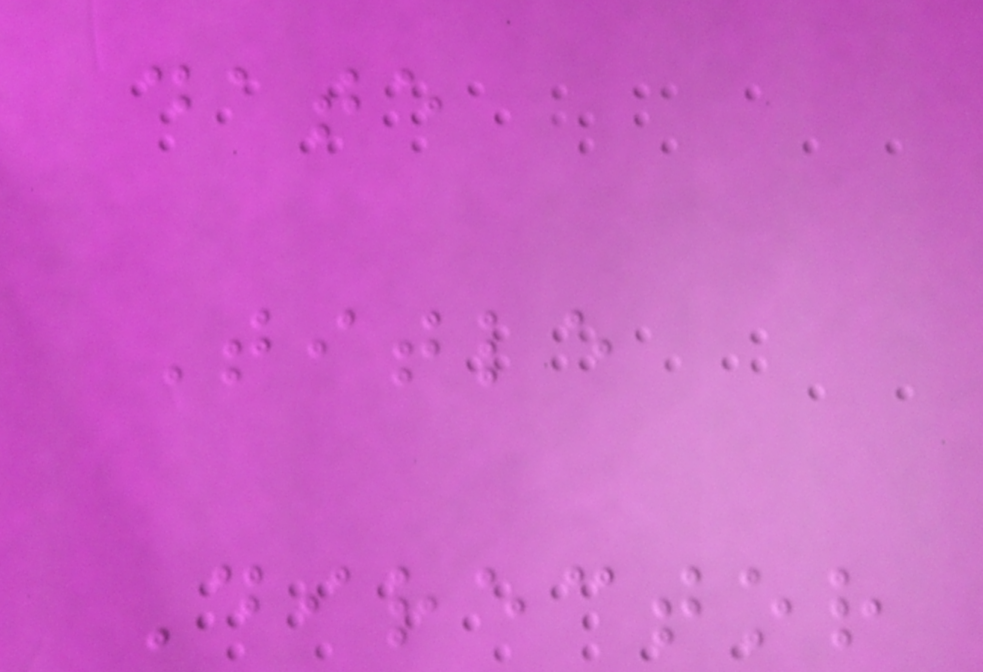date
Title
Director
